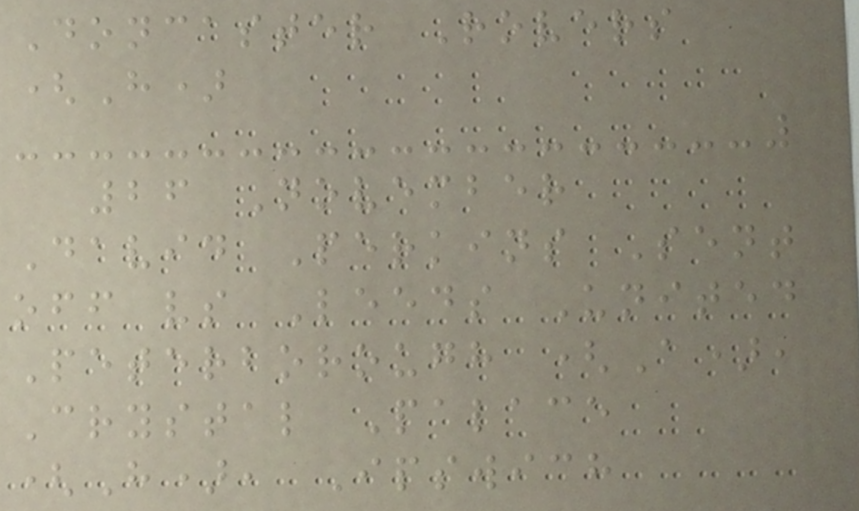Doncaster Rovers
(H)
26 November
David Perkins Sent
off vs Leeds United
Peterborough (A),
Crystal Palace
(H), Ipswich
